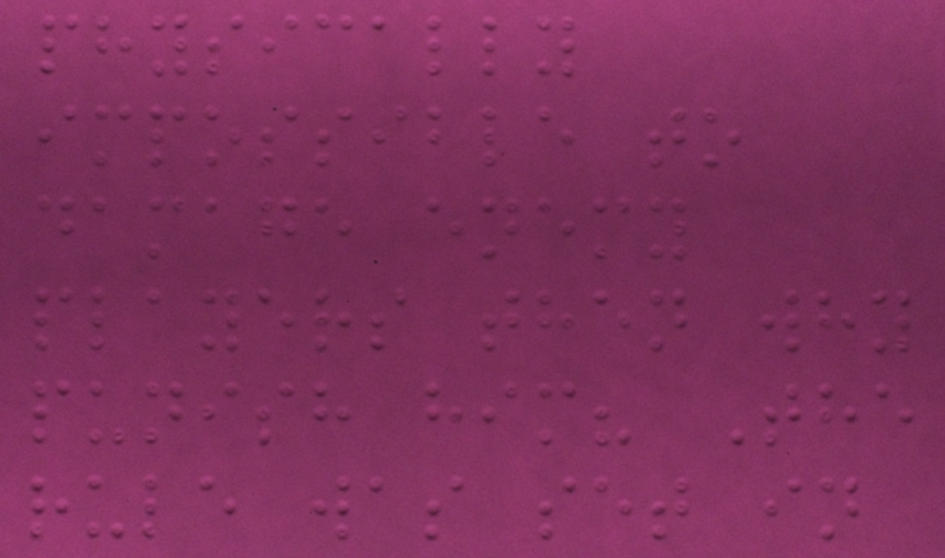physically
impossible to
damage enemy
players then why
punish him? The
rule was set in
